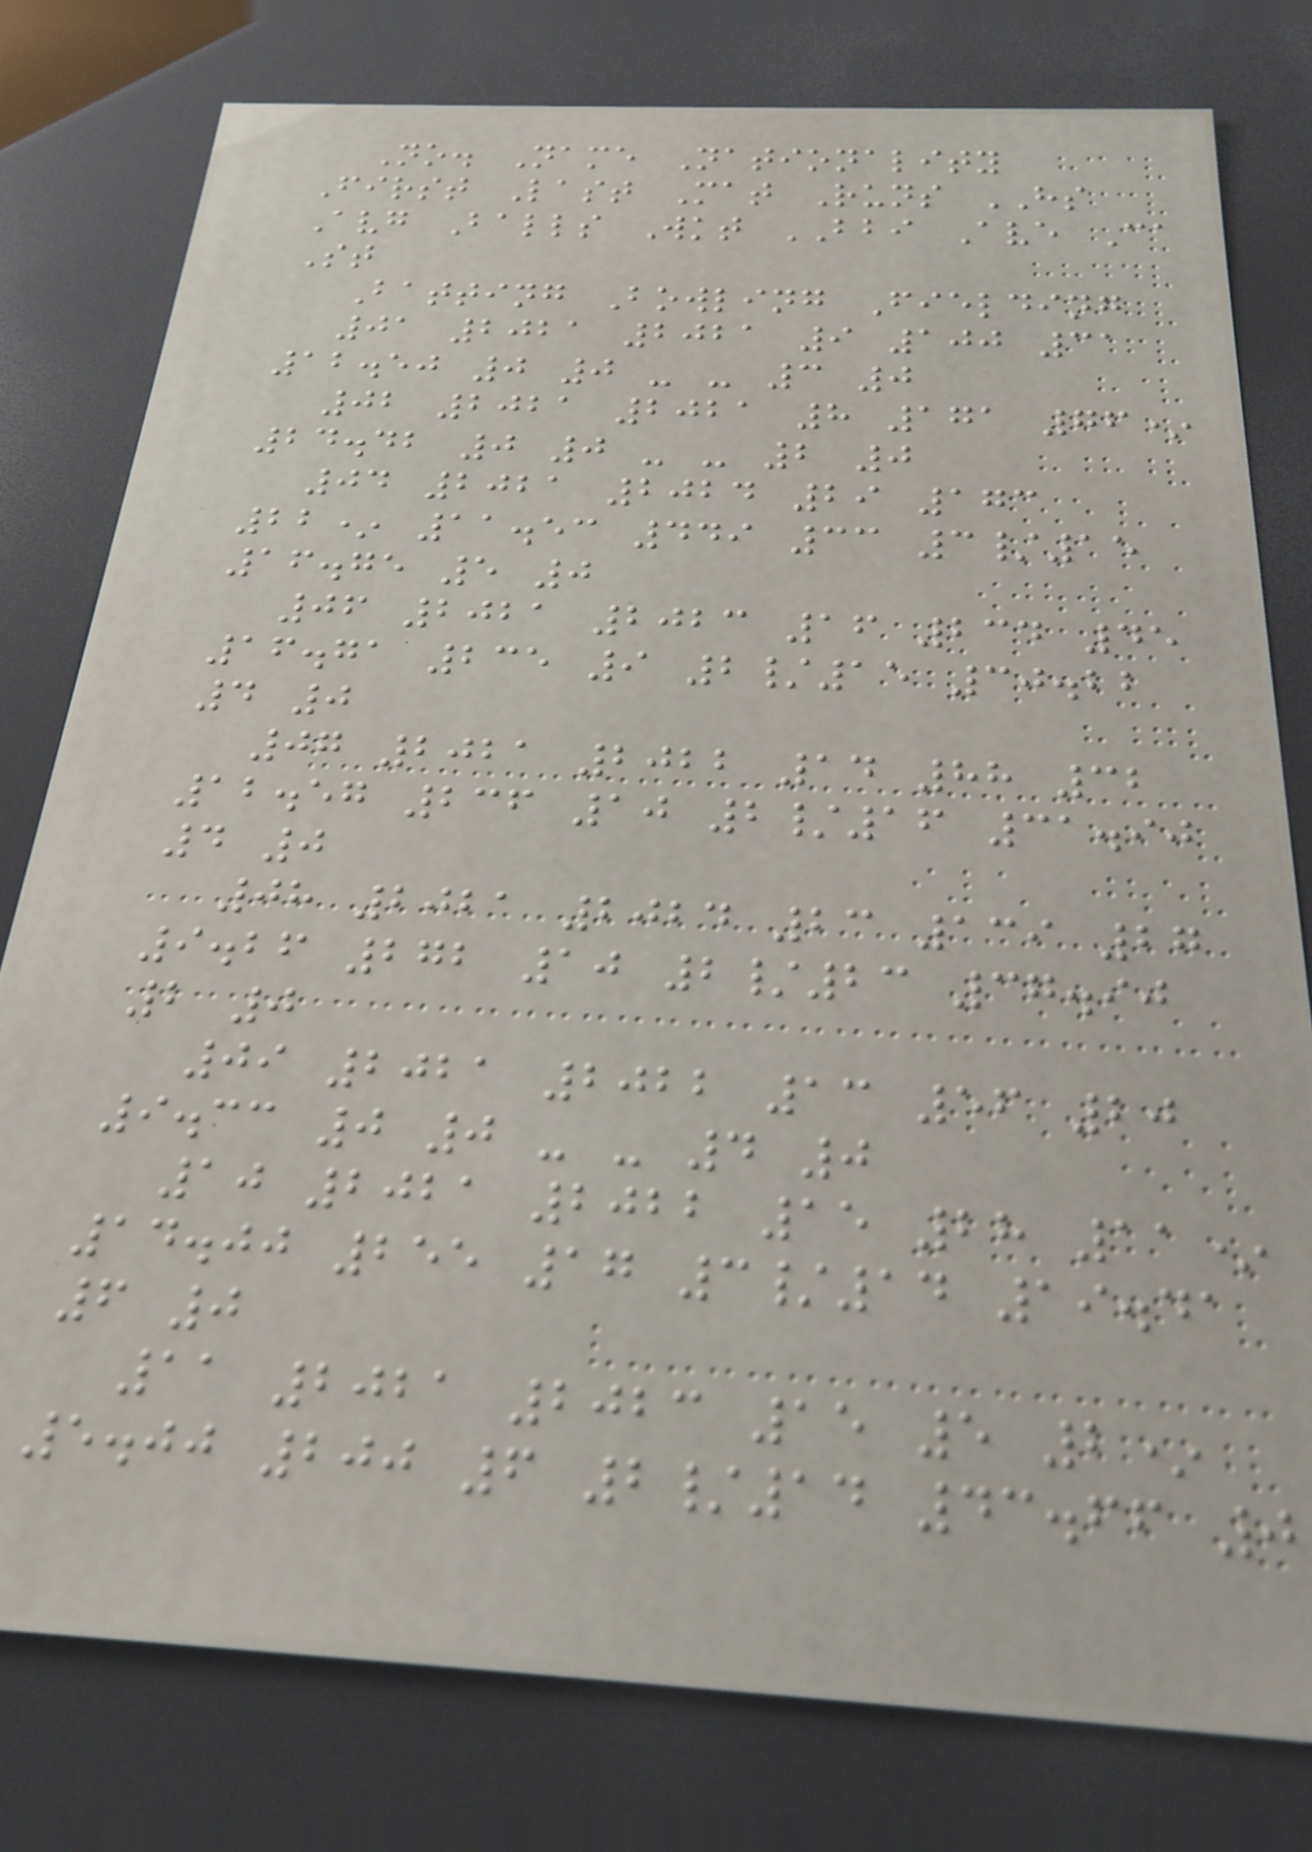No. Name Nationality
First Last Mat Runs HS
Avg Balls Wkt BBI Ave Ca
St
Batting Bowling Fielding
01 2021 2021 9 100 31
12.50 0 0 - - 3 0
02 2021 2021 8 171 76*
24.42 0 0 - - 2 0
04 2021 2024 29 173
22* 11.53 449 33 3/15
16.75 5 0
06 2021 2023 16 234 45
16.71 235 9 2/15 30.22
4 0
07 2021 2022 14 88 32
12.57 236 10 2/16 31.90
4 0
08 2021 2024 23 139 27
9.26 272 10 2/23 37.90
2 0
09 2021 2022 13 56 20
9.33 0 0 - - 4 0
10 2021 2022 15 28 11*
14.00 255 17 3/14 19.41
6 0
11 2021 2023 15 5 2*
5.00 200 6 2/14 43.66 0
